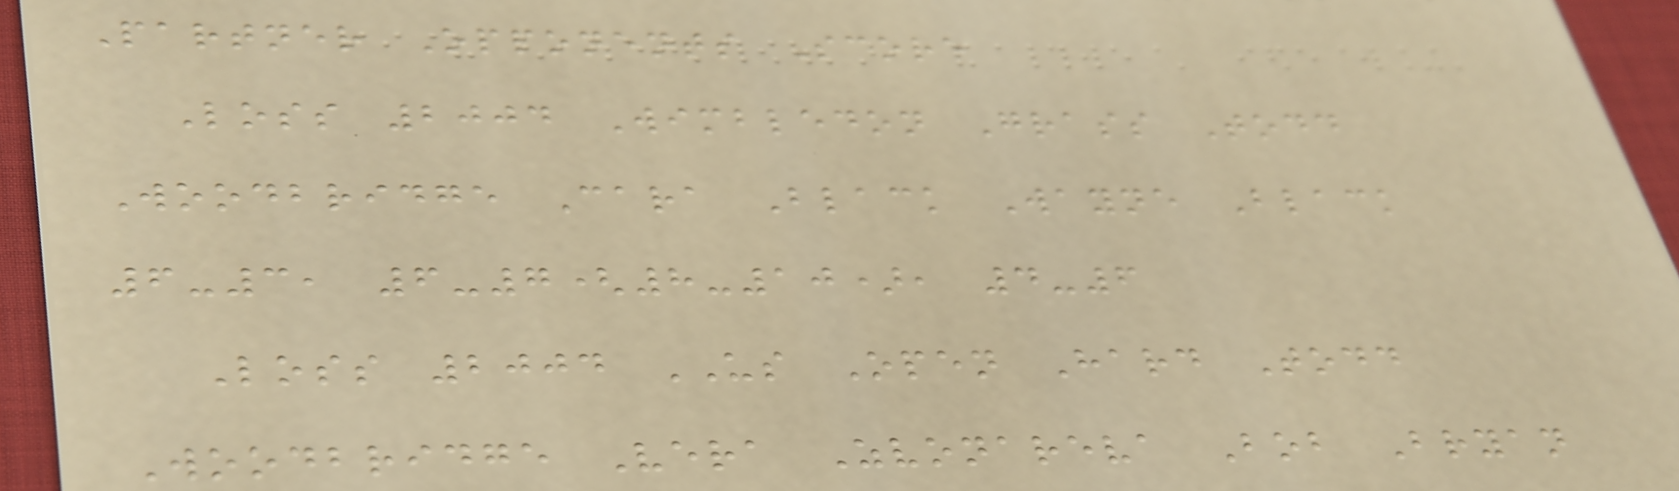Partner Opponents Score
Loss 2004 Wimbledon Grass Todd
Woodbridge Cara Black Wayne Black
6-3, 6-7(8-10), 4-6
Loss 2004 US Open Hard Todd
Woodbridge Vera Zvonareva Bob Bryan
